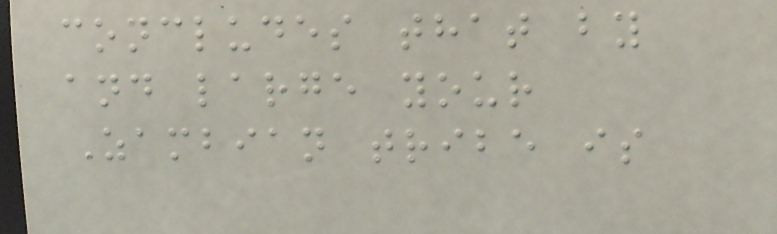concludes that by
and large your
Zambian tribe is
